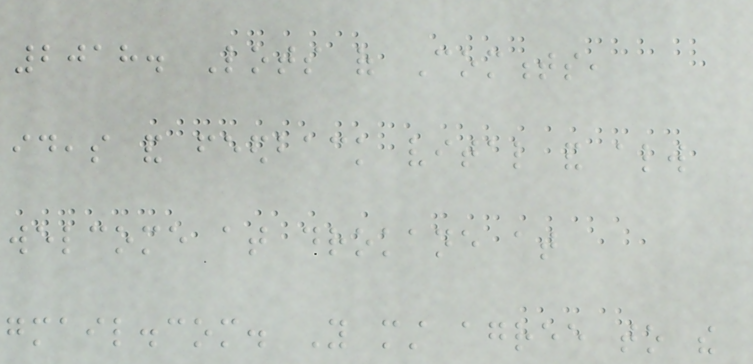2018. Lots of Comments,
ideas and feedback vital and always
welcome at drokane at
gmail.com. You must agree to the
